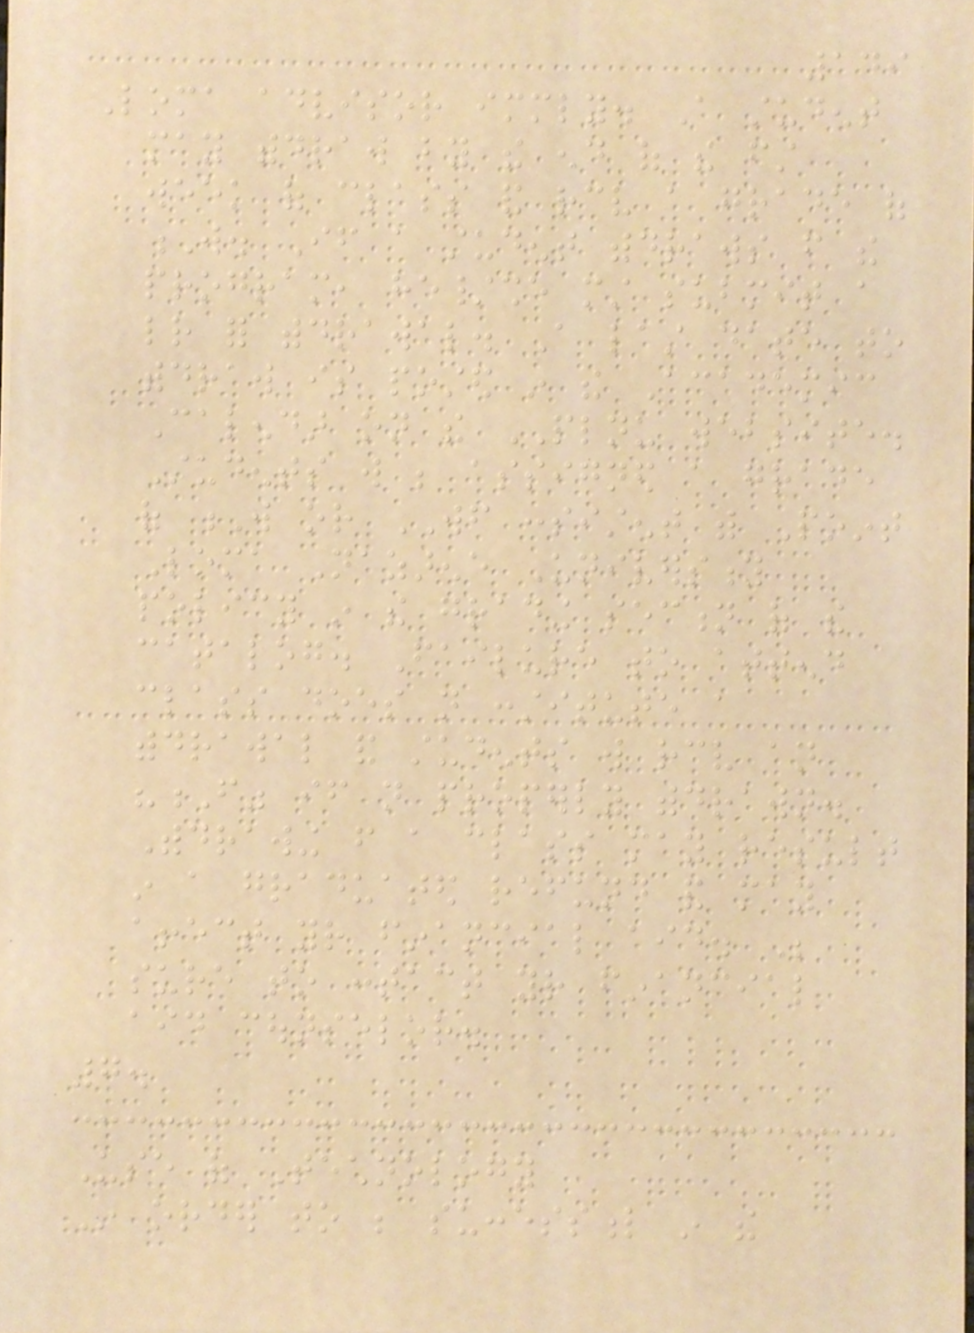149
Loma advisor immediately. A student
may withdraw by the end of the first
week of class and receive a grade of
W. If a student withdraws from the
program, he/she must submit a
letter for withdrawal. A last date to
withdraw is posted in the Academic
Calendar on the PLNU website.
Students will be assigned a grade
of W or WF consistent with Point
Loma Nazarene University
policy in the grading section of the
catalog. Failure to attend
class does not constitute a
withdrawal and students will receive an
"F" if not properly withdrawn.
Withdrawing from a class may result
in a graduated refund and may
affect your financial aid. Be
sure to contact your financial
aid counselor.
7.
Use of Technology
In order to be successful in the
